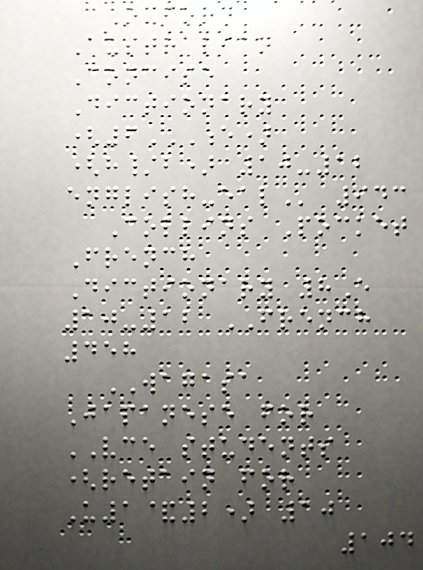Oxford
Australian
Concise
Dictionary
(6E)
(H/B) 10-12
ENGLISH-EAL 943
Collins Pocket
French
Dictionary 8E
10-12 FRENCH
458
WAGASA
Japanese for
VCE students
(retain for
U1&2) 10
104
